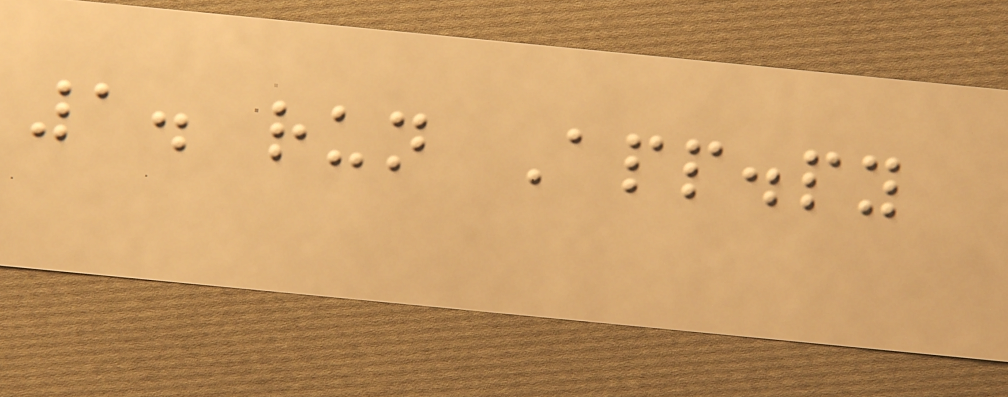1. run App.py
